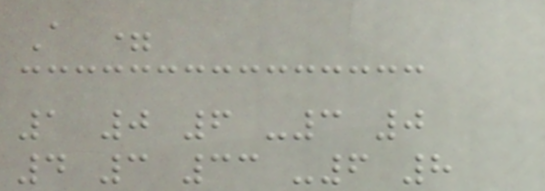A =
1 0 6 -3 0
4 3 33 -6 8
